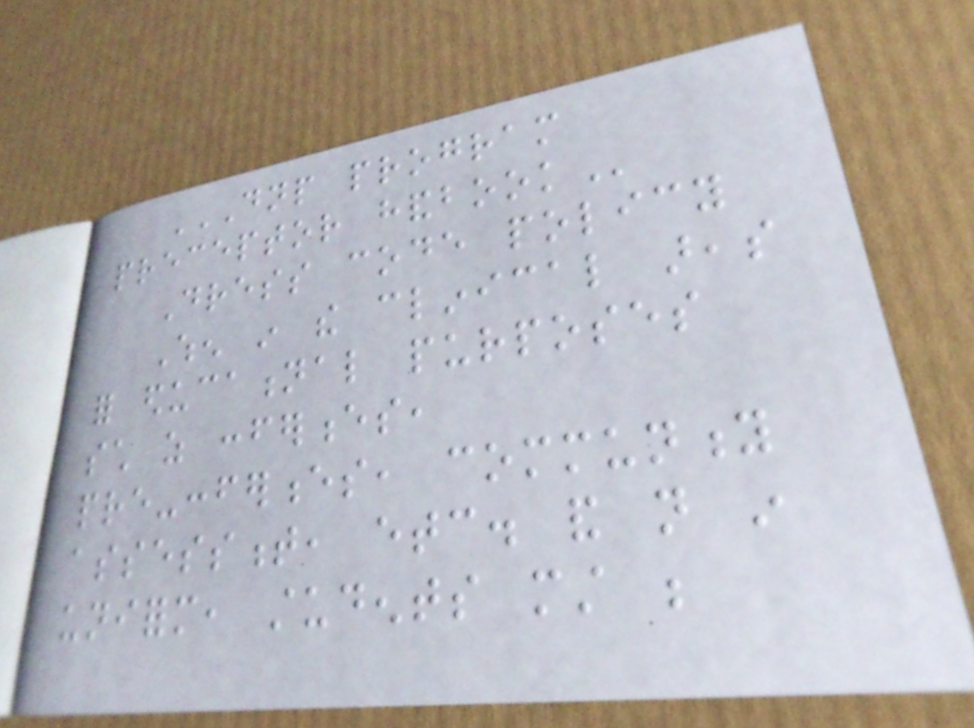DNP PROGRAM
PRECEPTOR HANDBOOK
Dress code policy
When in the clinical areas
for educational purposes
such as conferences,
pre-conferences, community
assessment, etc. and not in
uniform, students must be
